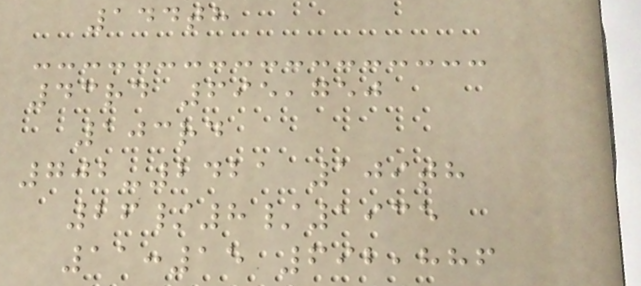144th
43rd 695,750
103rd
702-2421 109th
26/8/1935
11:15 692,886
